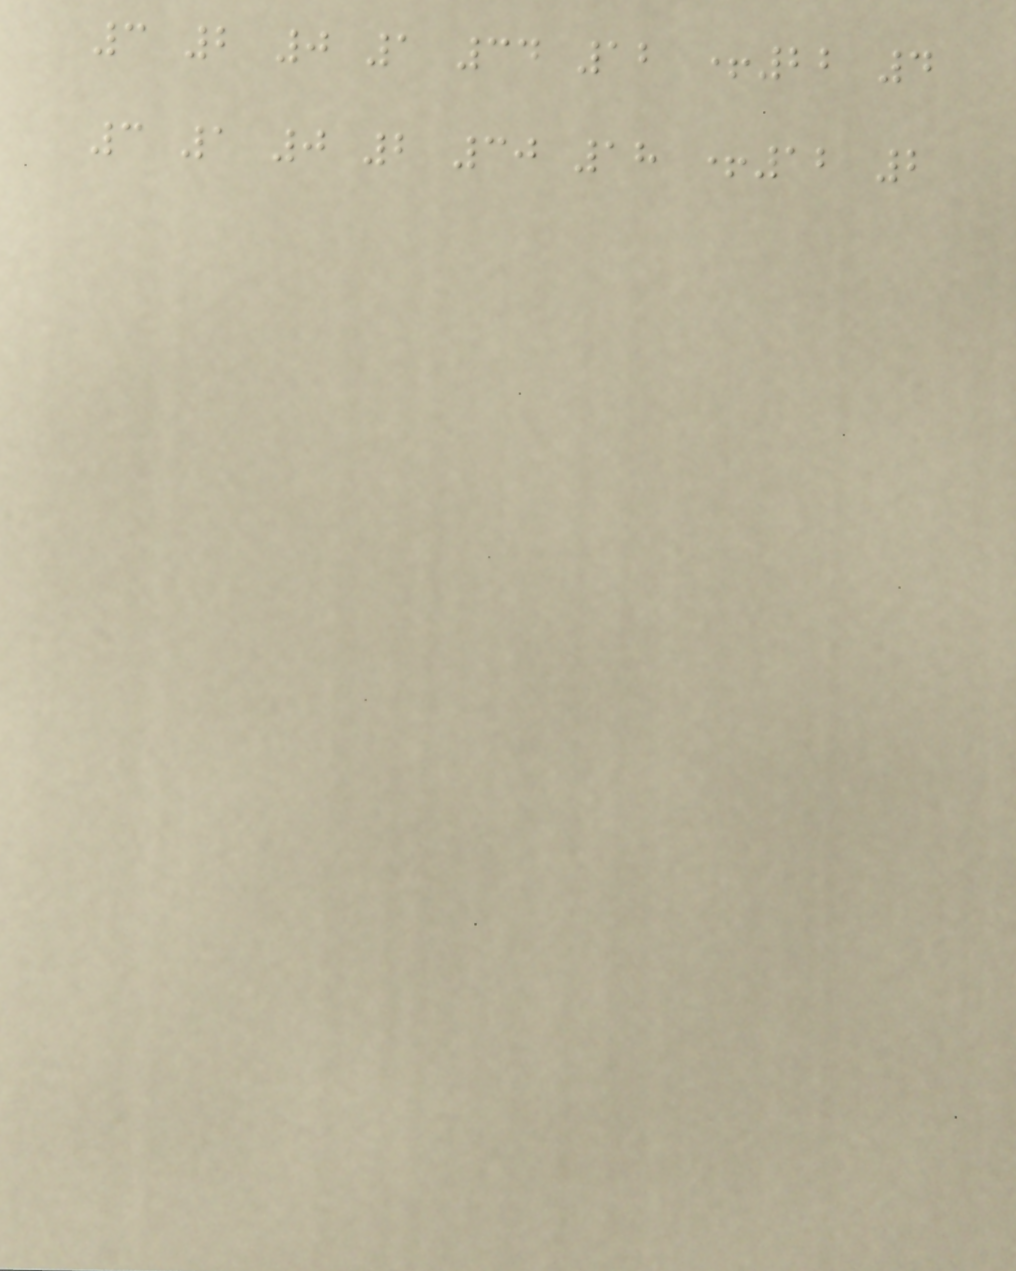3 2 0 1 34 12 +22 4
3 1 0 2 30 18 +12 2
